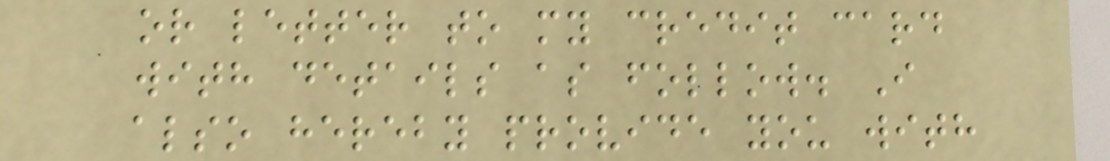or letter to my credit card
with details as follow. I
also hereby provide you with
